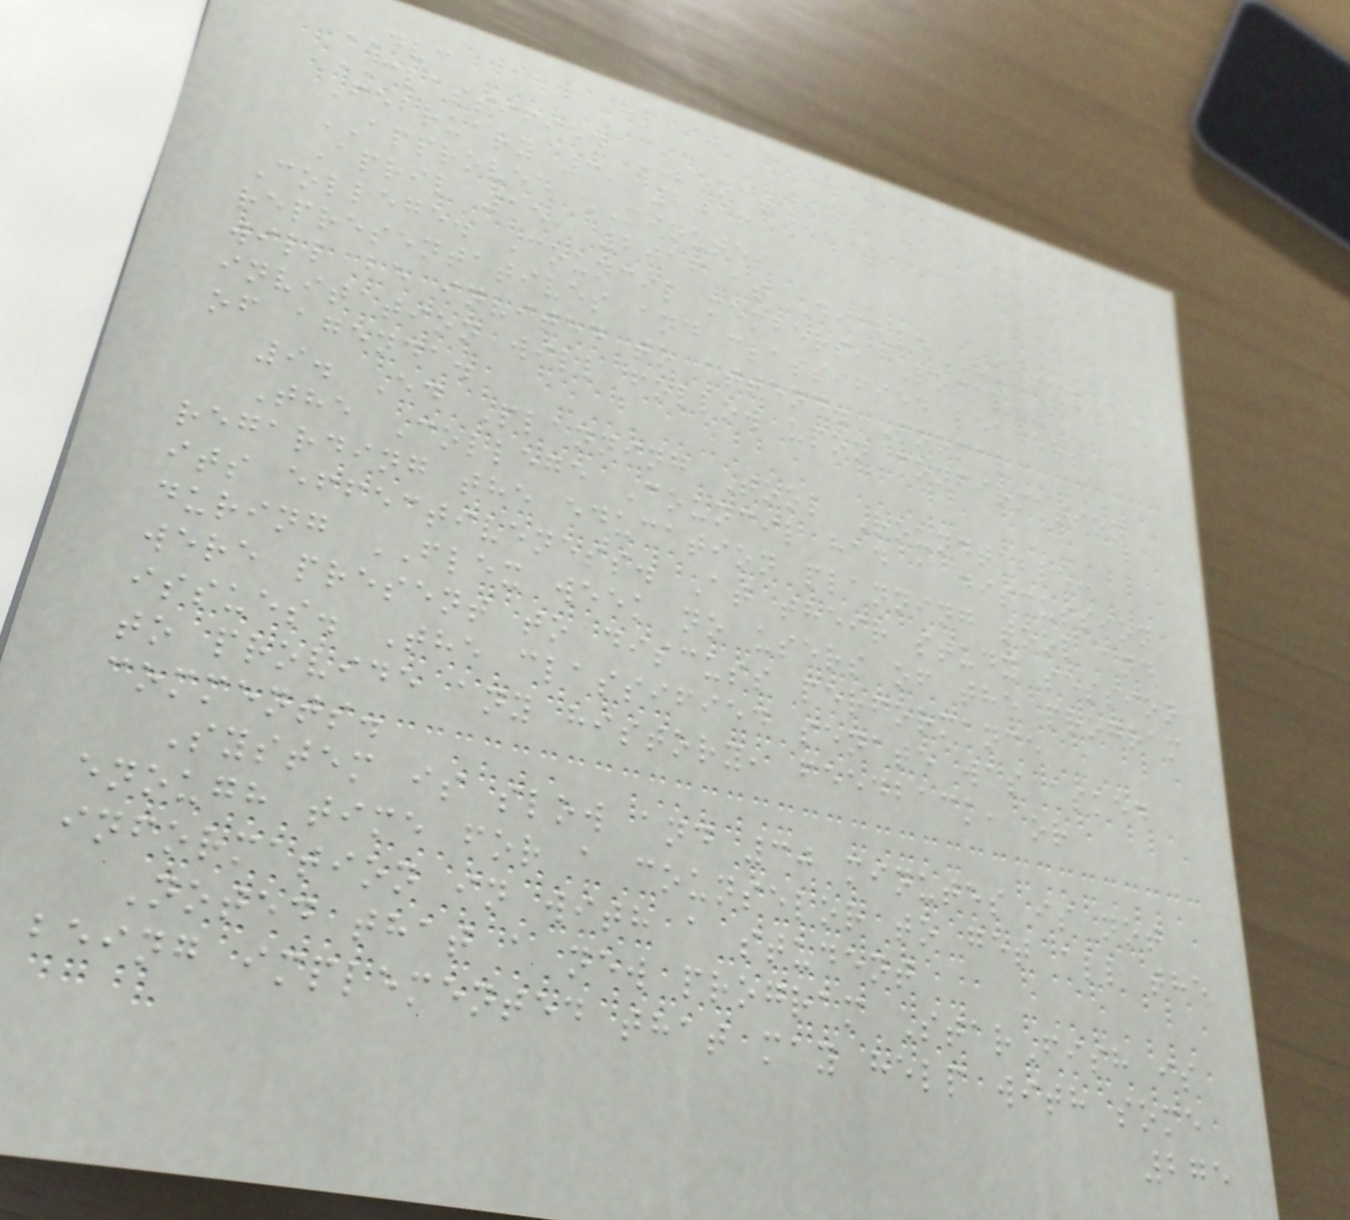DVC
CLASSIFIED SENATE
February 3, 2016
APPROVED MINUTES
April 15, 2016 at Diablo Valley
College. Council members, Local 1
representatives and classified leaders
will be invited to attend. Formal
invitation will follow upon confirmation
of agenda.
9. Ed Planning Tool Roundtable:
The College Council had a discussion
regarding the education planning tool and
its effectiveness. At their study session
during FLEX week no users of the program
were present to discuss performance
issues. The classified senate was asked
to provide any history, feedback, or
comments.
System is slow and 30 minutes is not
enough time for a counselor to get all the
information in with a student
Noted that a new program StarFish is
being implemented that may help with some
275
